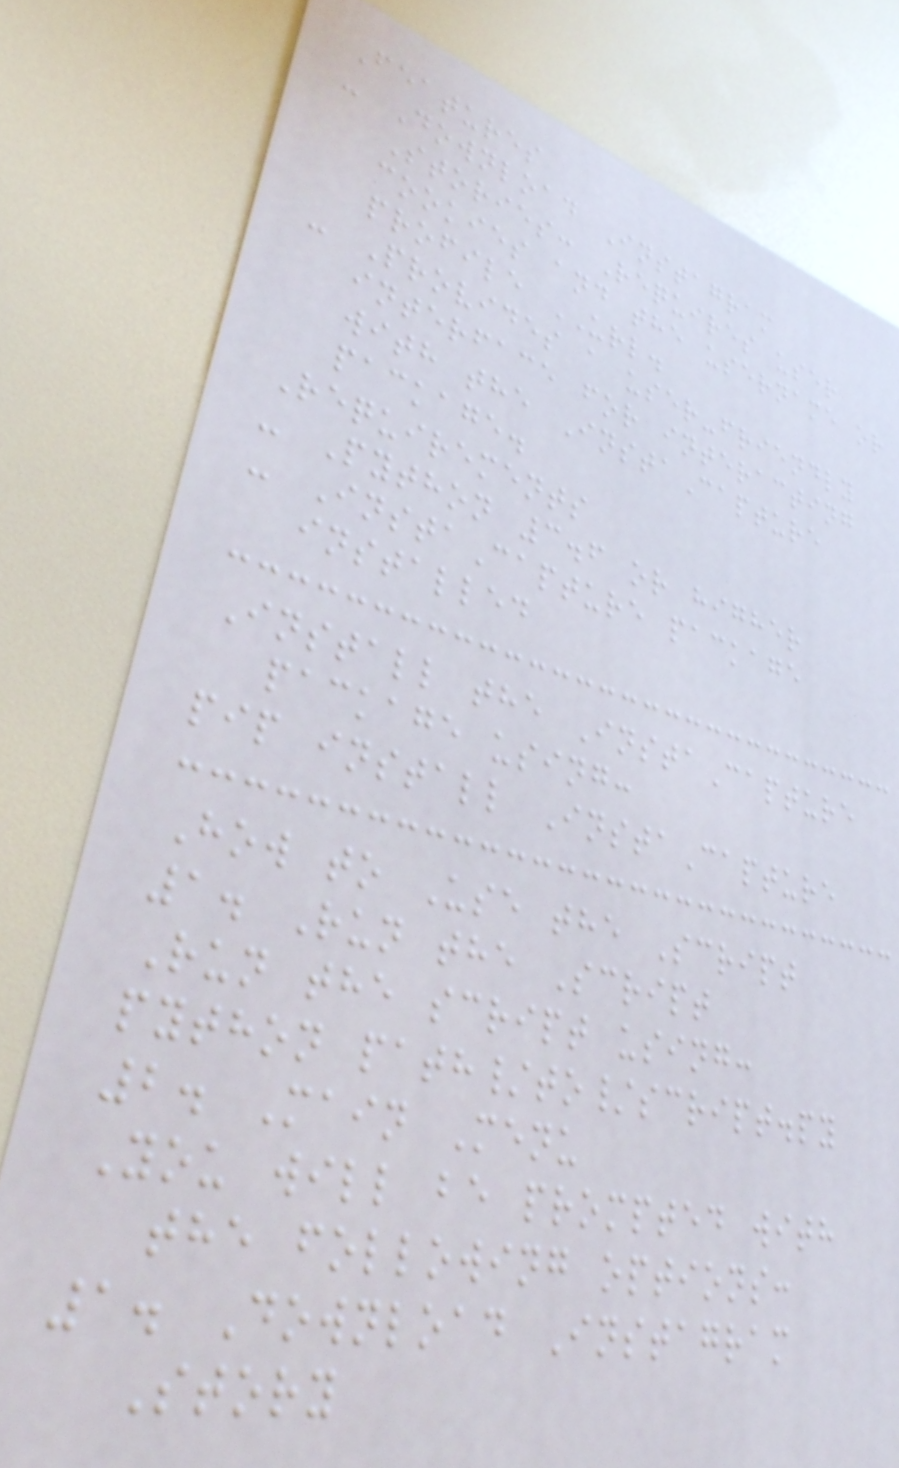Features
- Download Instagram
Stories: Requires user
cookies and the username or
profile URL.
- Provides a user-friendly
interface for interacting
with the InstaCapture
package.
Requirements
- Python 3.6 or higher
- InstaCapture package
installed
Install the InstaCapture
package using:
pip install InstaCapture
How to Use the Script
1. Run the Script
Run the script using:
python path/to/script.py
2. Main Menu
You will be prompted with
the following options:
1. Download Instagram
Story
